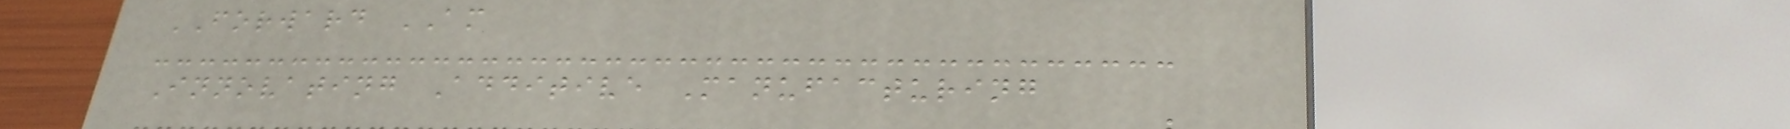FORWARD AM
Innovating Additive Manufacturing
